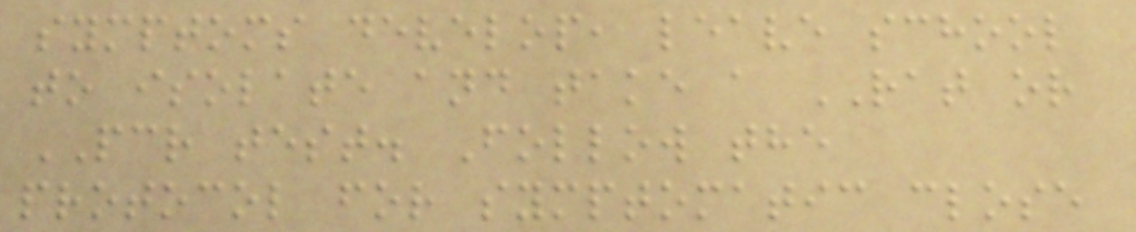symptoms develop, leave school
to isolate and take a RAT or
PCR test. Follow the
protocol for symptomatic close
